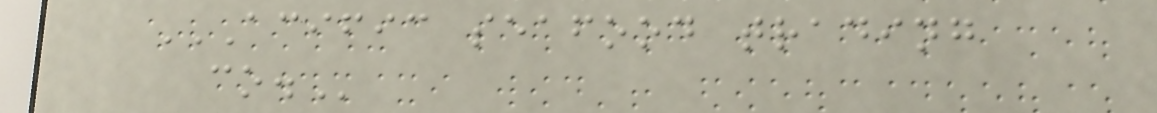ACIFIC SEAFOOD TRADING
CO.
